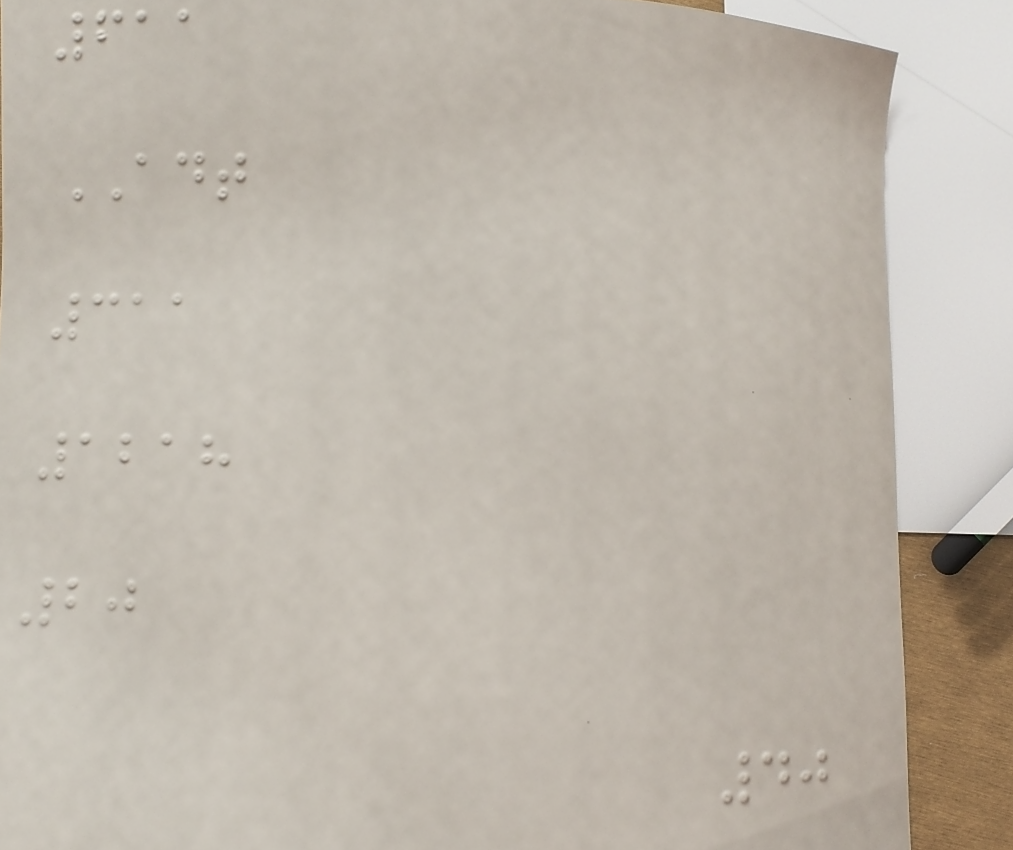611
ADT
311
1218
20
40
